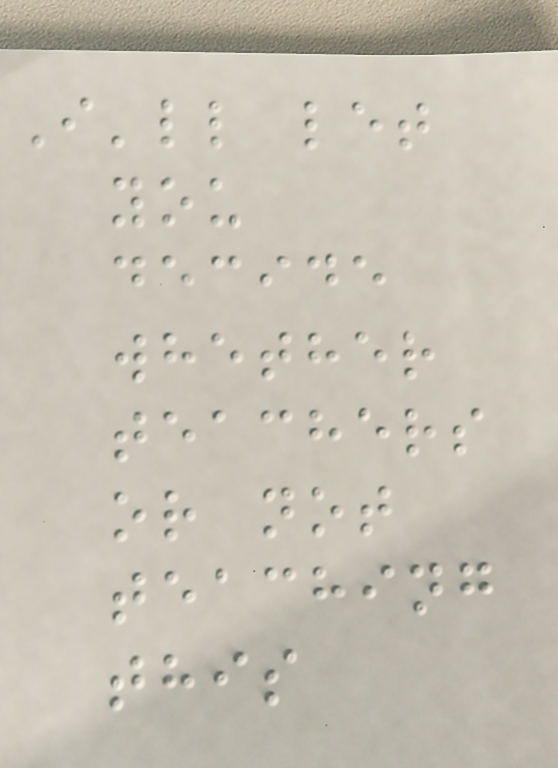I'll let
you
decide
whether
teachers
or not
teaching
this
